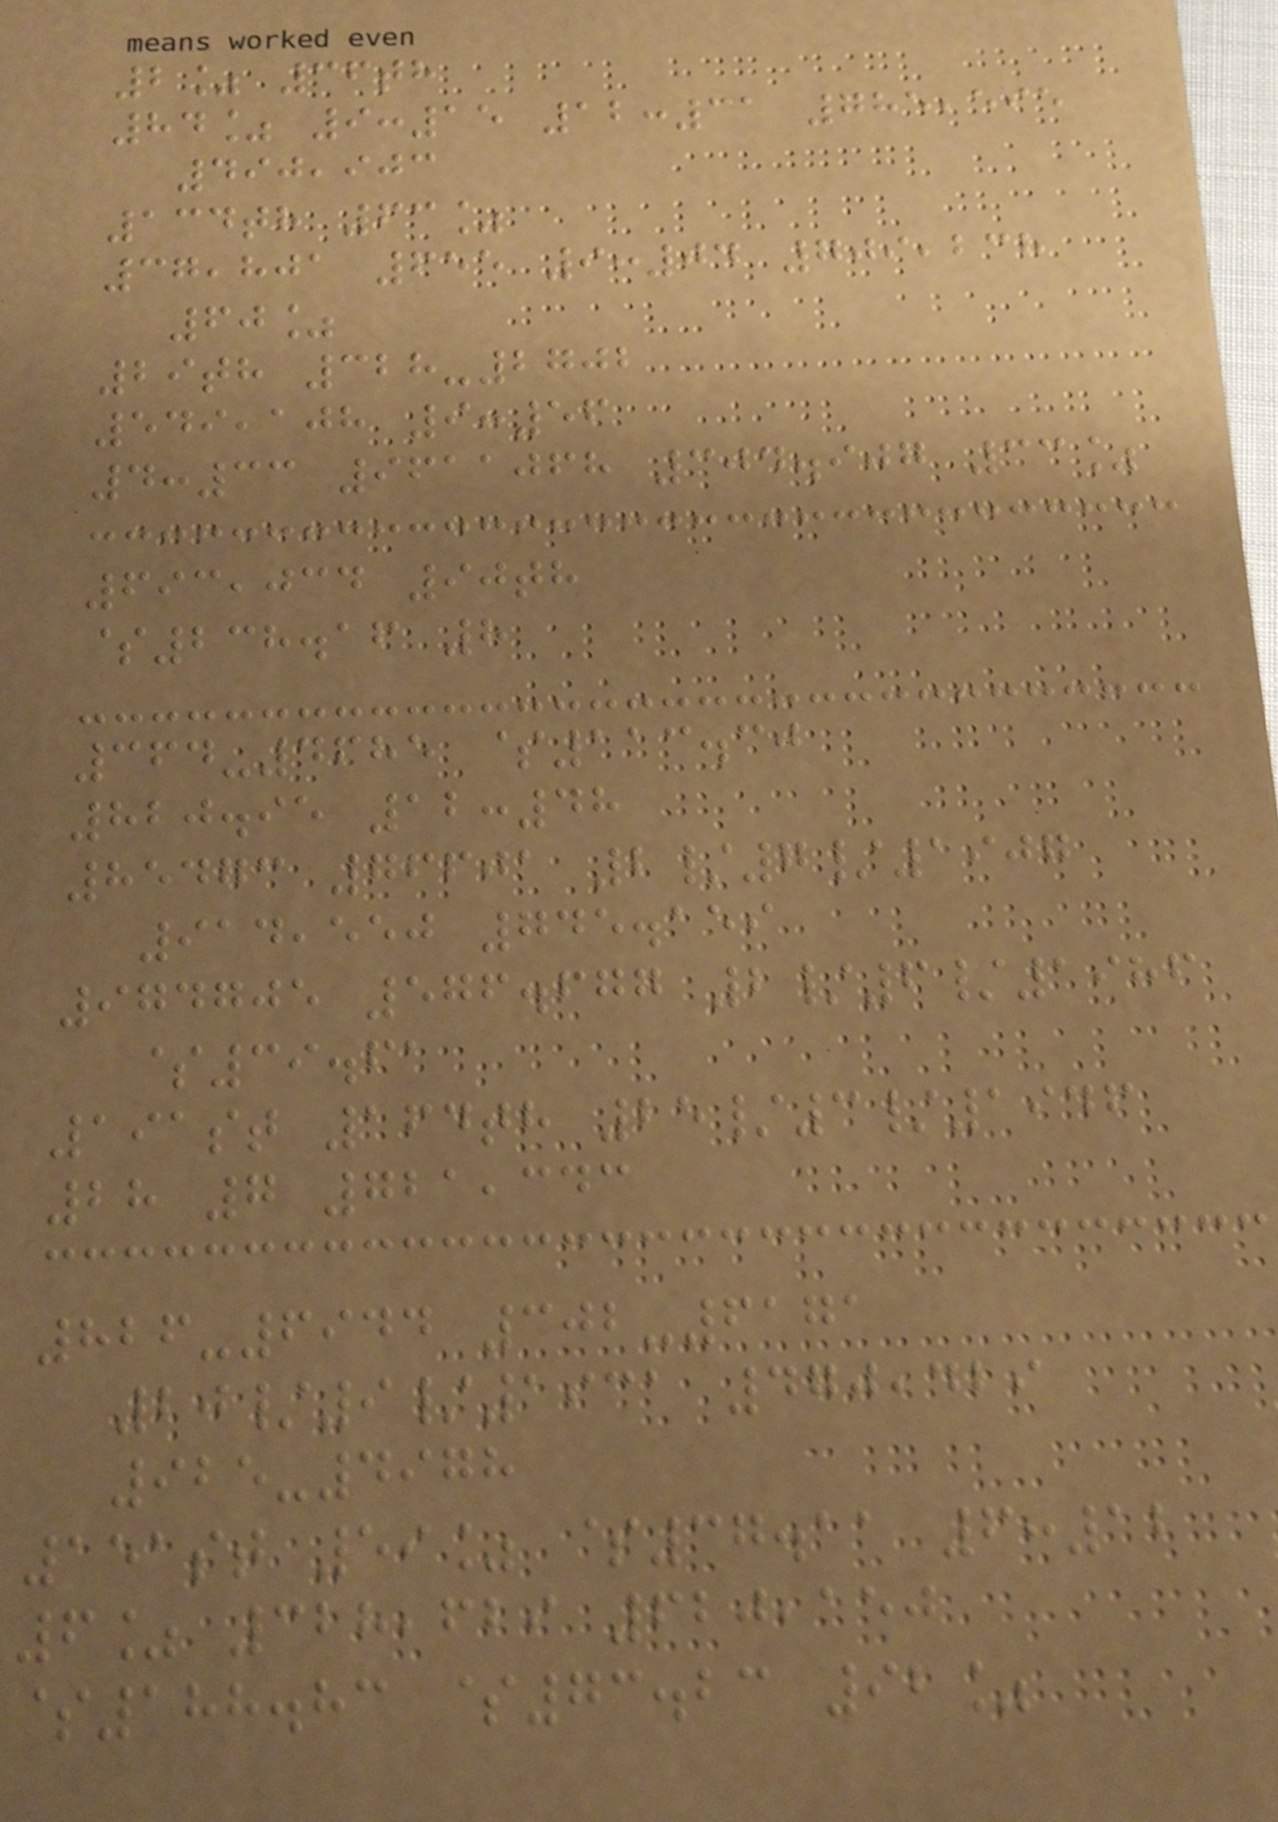2% 36th
84% 9:15 12:31 785,595
490,903
134th 63%
37,801 655 9:04 709,238
60%
29th 328-2702
549,108 9:56
4:33 9611068 304.907 33%
693,034 90th
$238.16 8
364-4685 $113.30
820.95 12:48
85473 76601 2/7/1907
914,550 745.159
974705 576.677 2/6/1986
$39.61
191st 164th 25/3/1946
28 7 721,343
826-6944 302-6171
20/9/1931 470,429
925-4978
151st 59% $37.11 6:12
6% 328,629 620,150
$188.83 $73.23 92%
